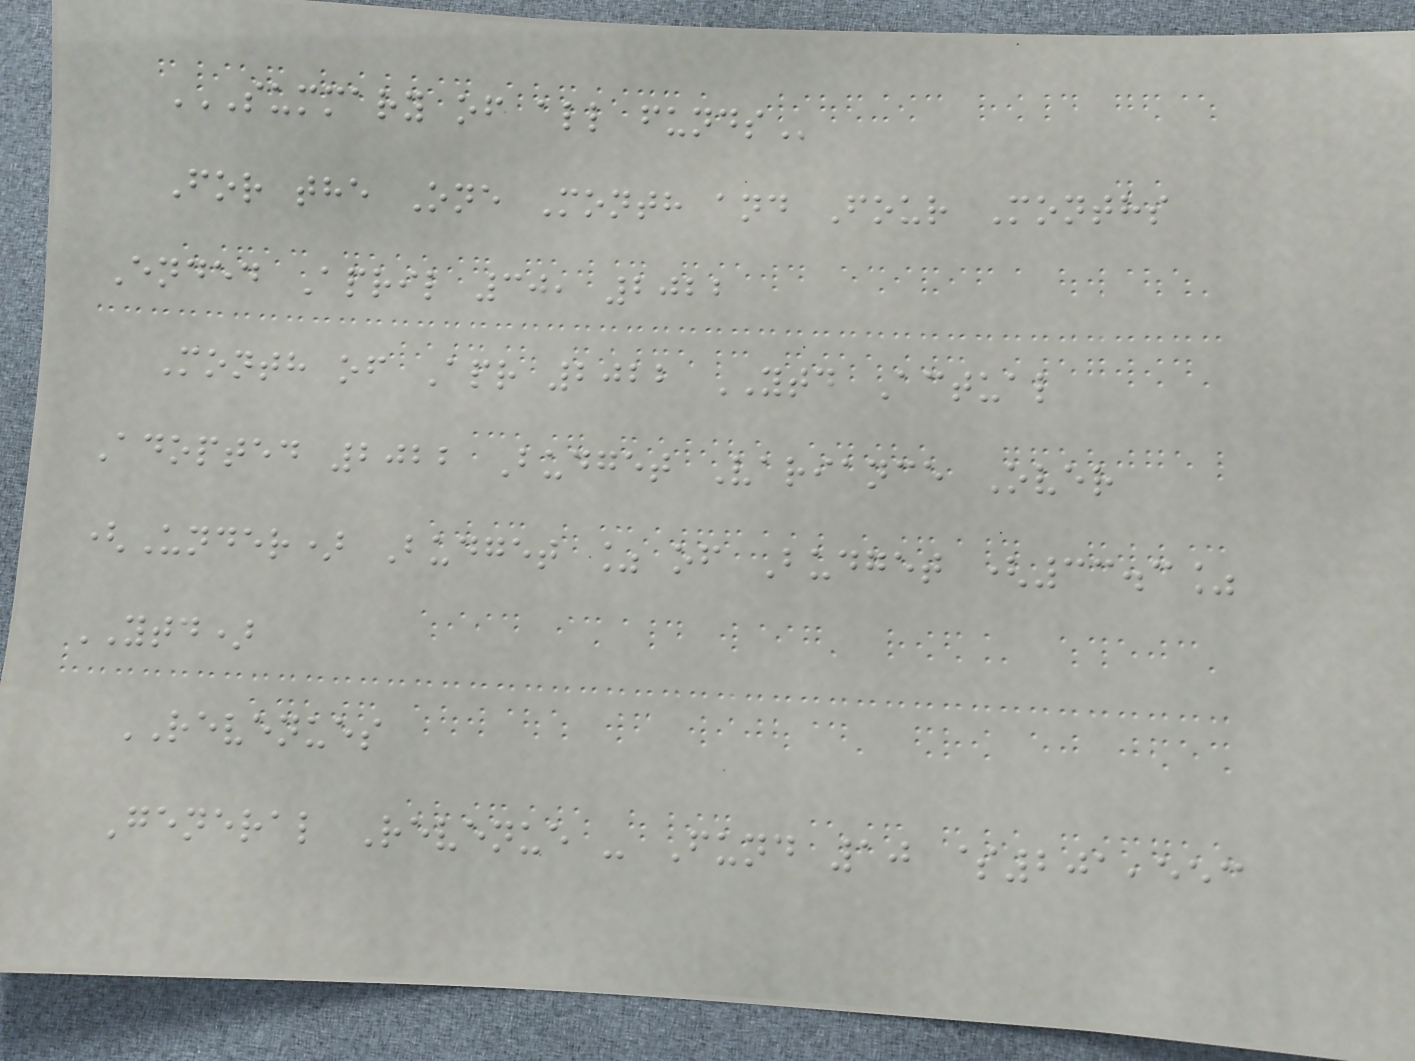SUMMARY OF ALL FUNDS
For the One Month and Four Months
Ended April 30, 2022
Month of Apr 2022 YTD Actual
Adopted 2022 Budget Variance Over
(Under) Budget % of Budget (33.3%
YTD)
REVENUES
General Revenue - Fund 10 $201,553
